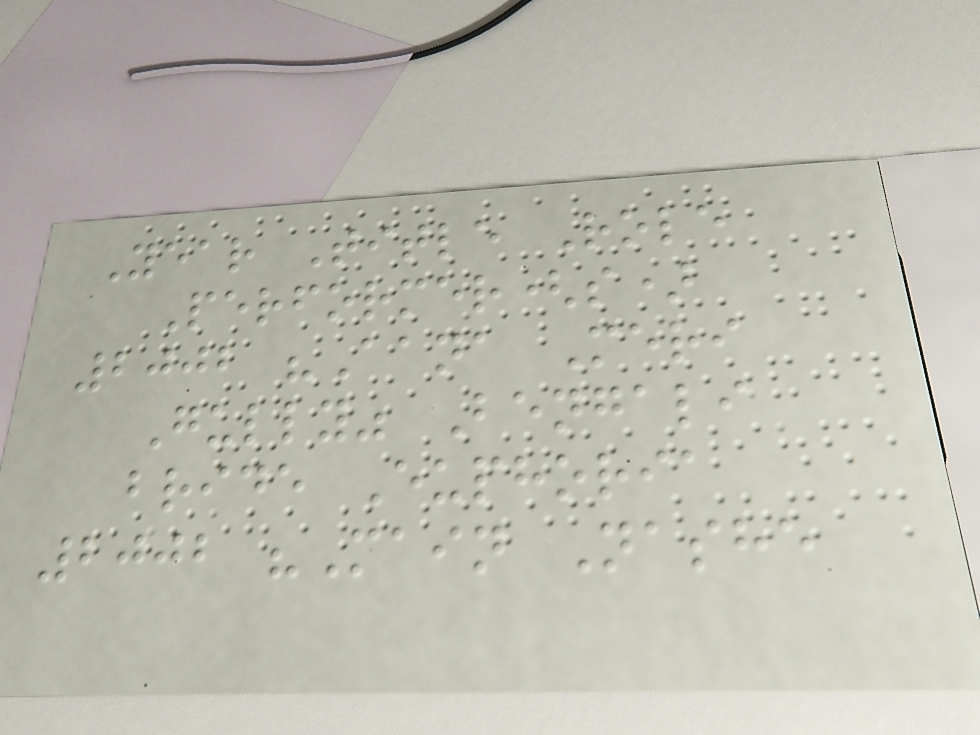Year Title Role
Performer(s)
2002 "Aana Meri
Gully" Bengali
bride Euphoria
2002 "Main Nashe
